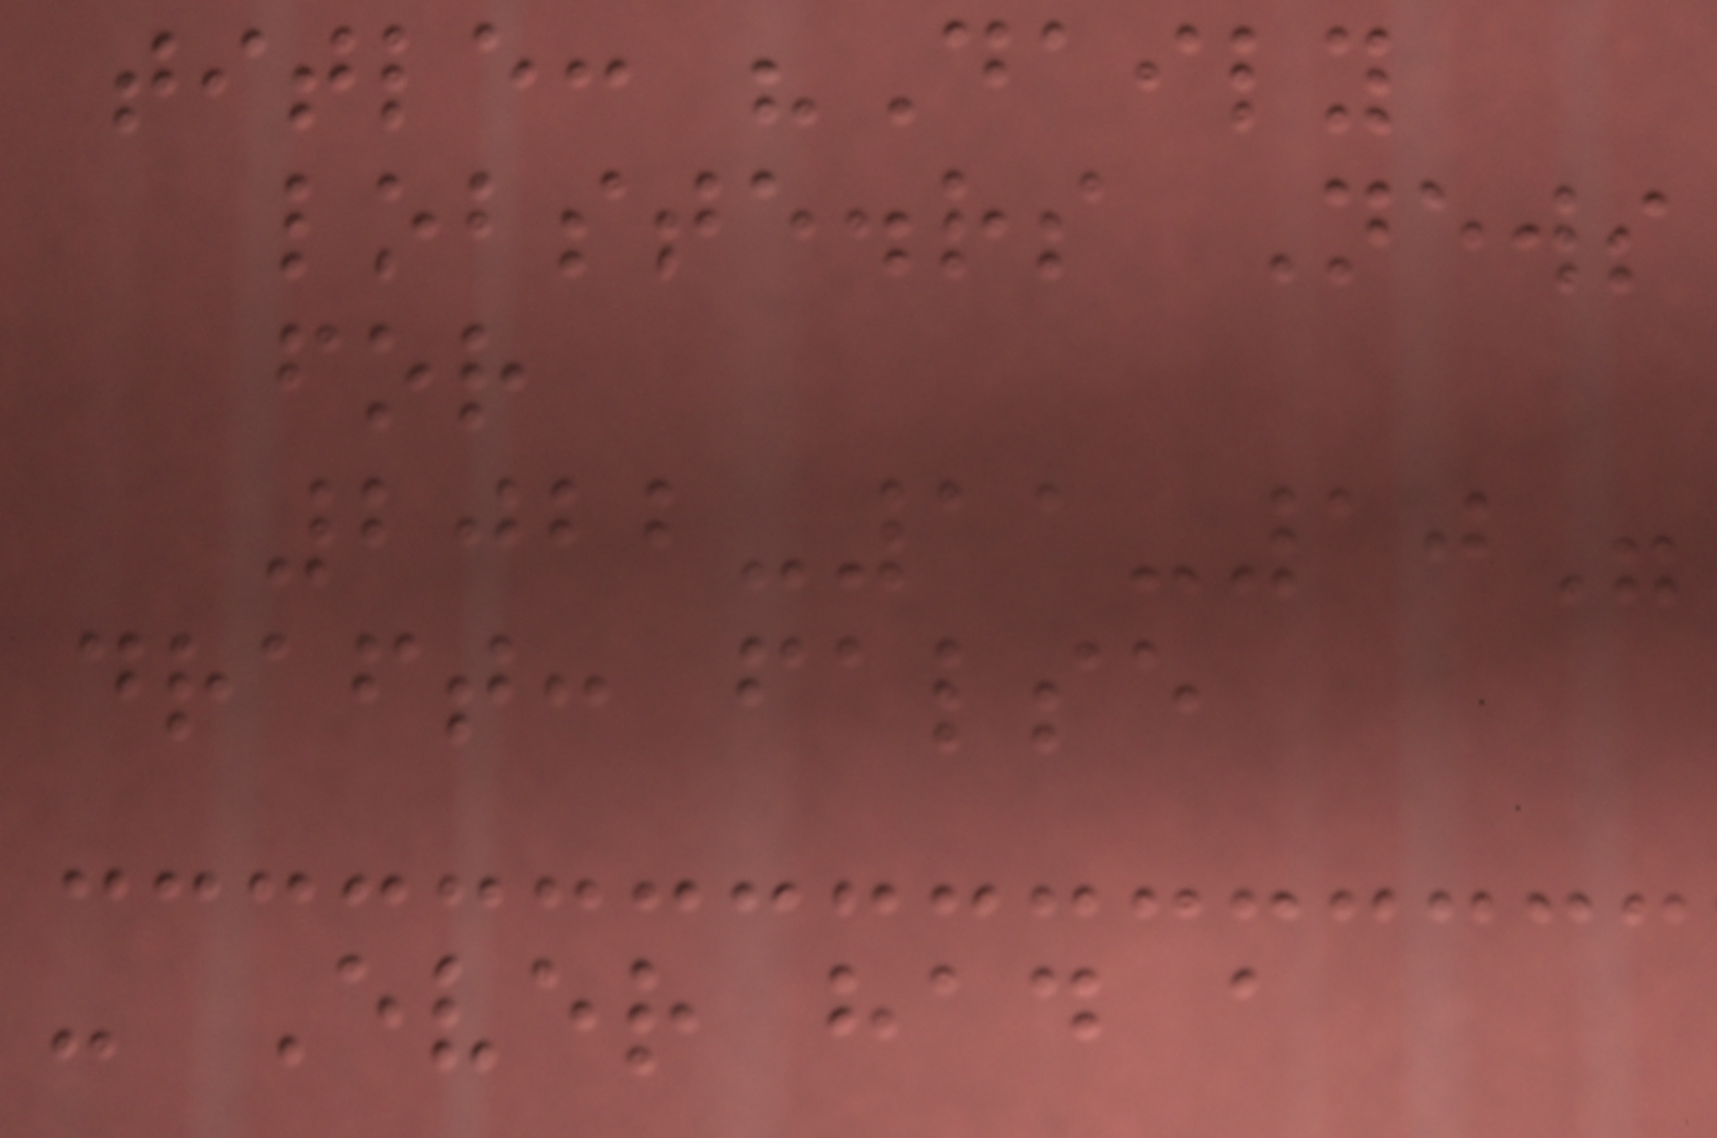title: "Daily
lobste.rs News
for
2022-11-10"
draft: false
- Ever had a
